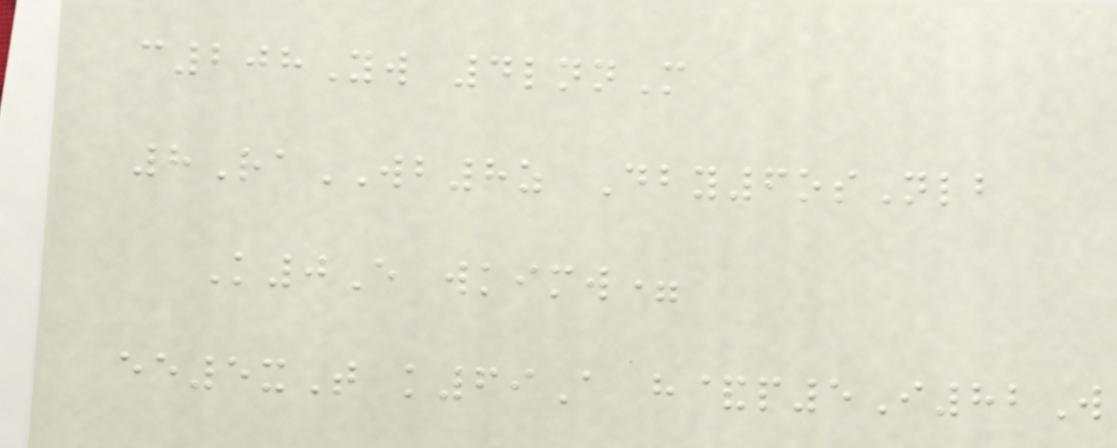c208Yw 4lnnM
8RaWB8z Dby6osNlb
K0E wkimw=
ee5xT k69A h&p5I82W
